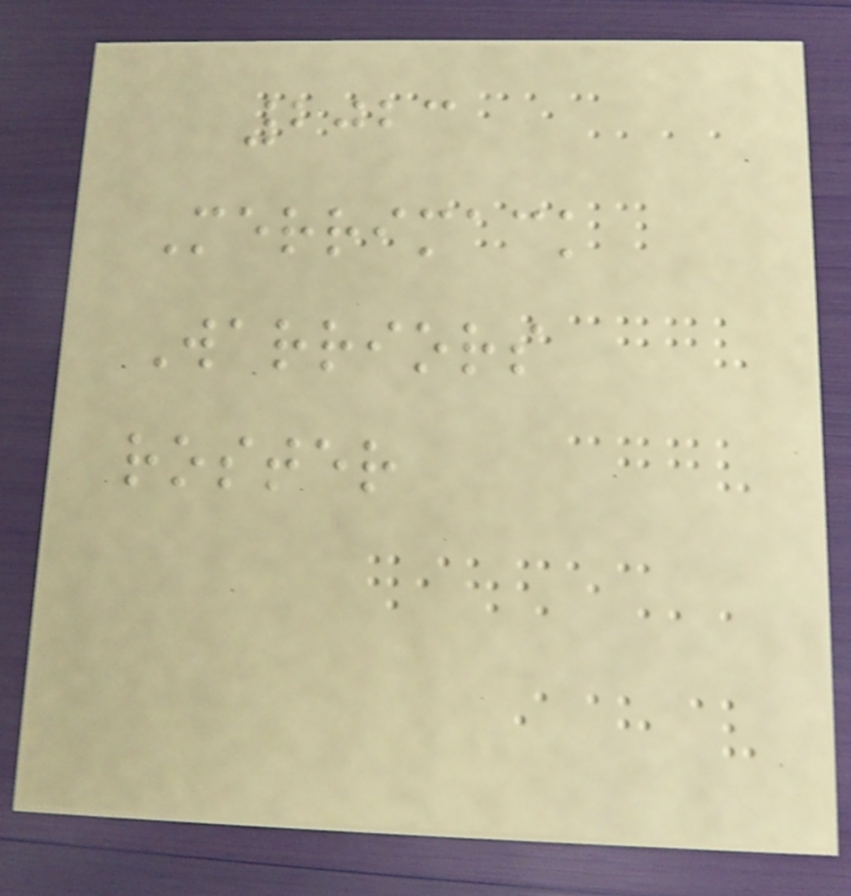2023
Merrimack
Warriors
roster
